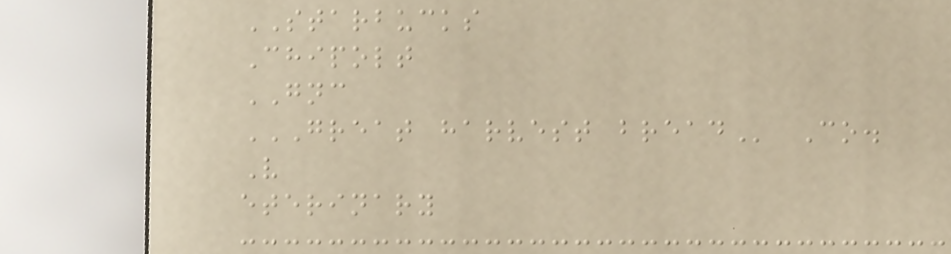STARBUCKS
Chipolt
GNC
GREAT HARVEST BREAD Co.
V
eterinary
